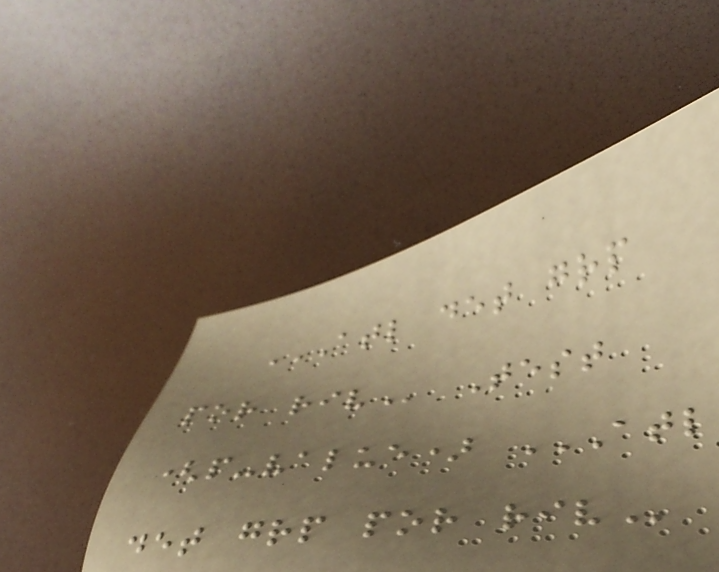ATL DET GRP
POR RIV Test
(p-value) ATL
DET GRP POR RIV
